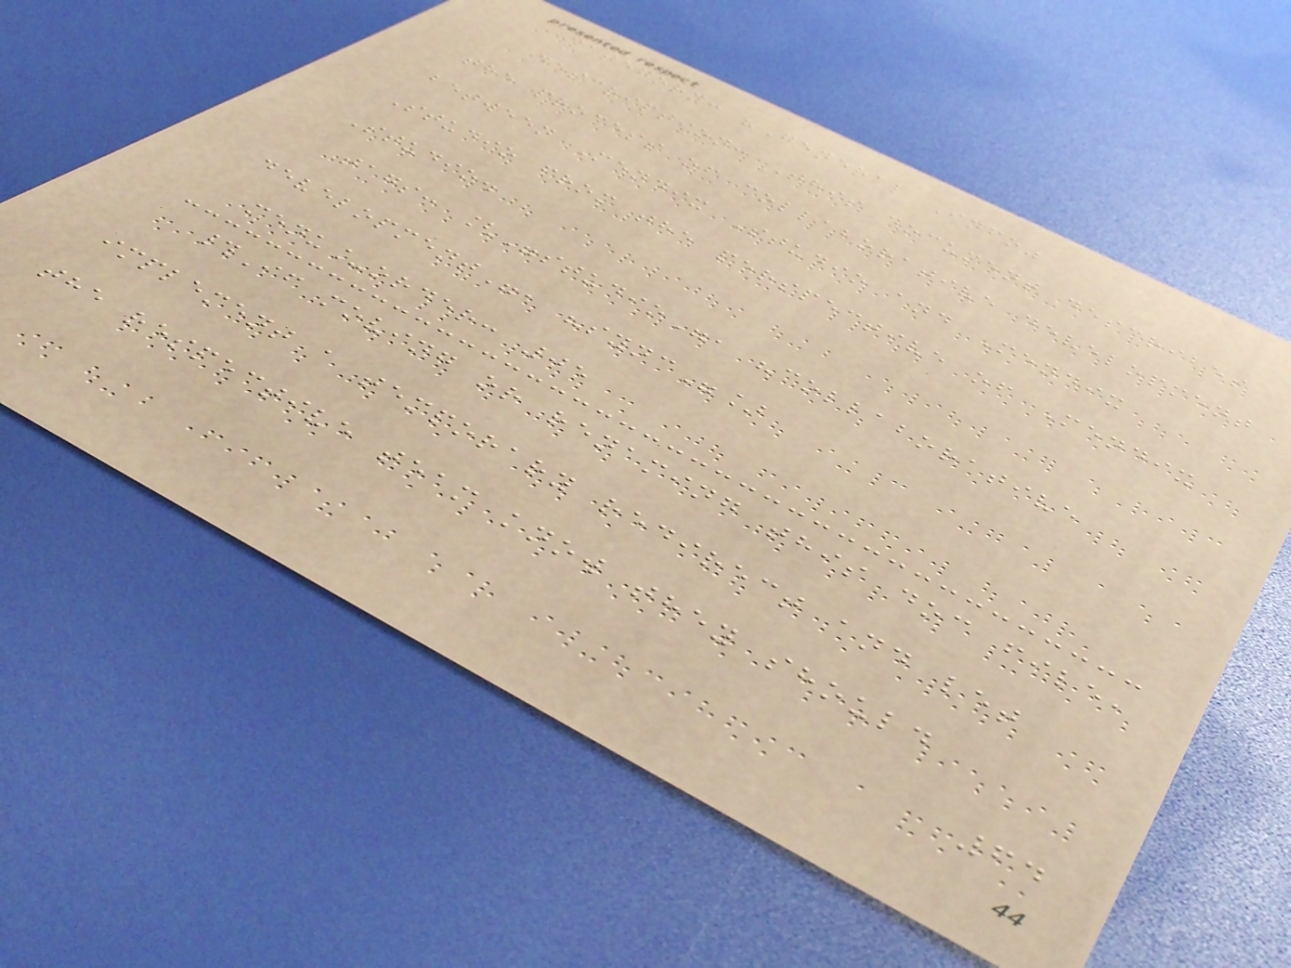category: "General Info"
description: This document describes
the process of collaborative development
between Mendix Studio and Mendix
Studio from the perspective of Mendix
Studio.
tags: ["studio", "collaborative
development", "sync"]
menu_order: 05
#If moving or renaming this doc file,
implement a temporary redirect and let
the respective team know they should
64
